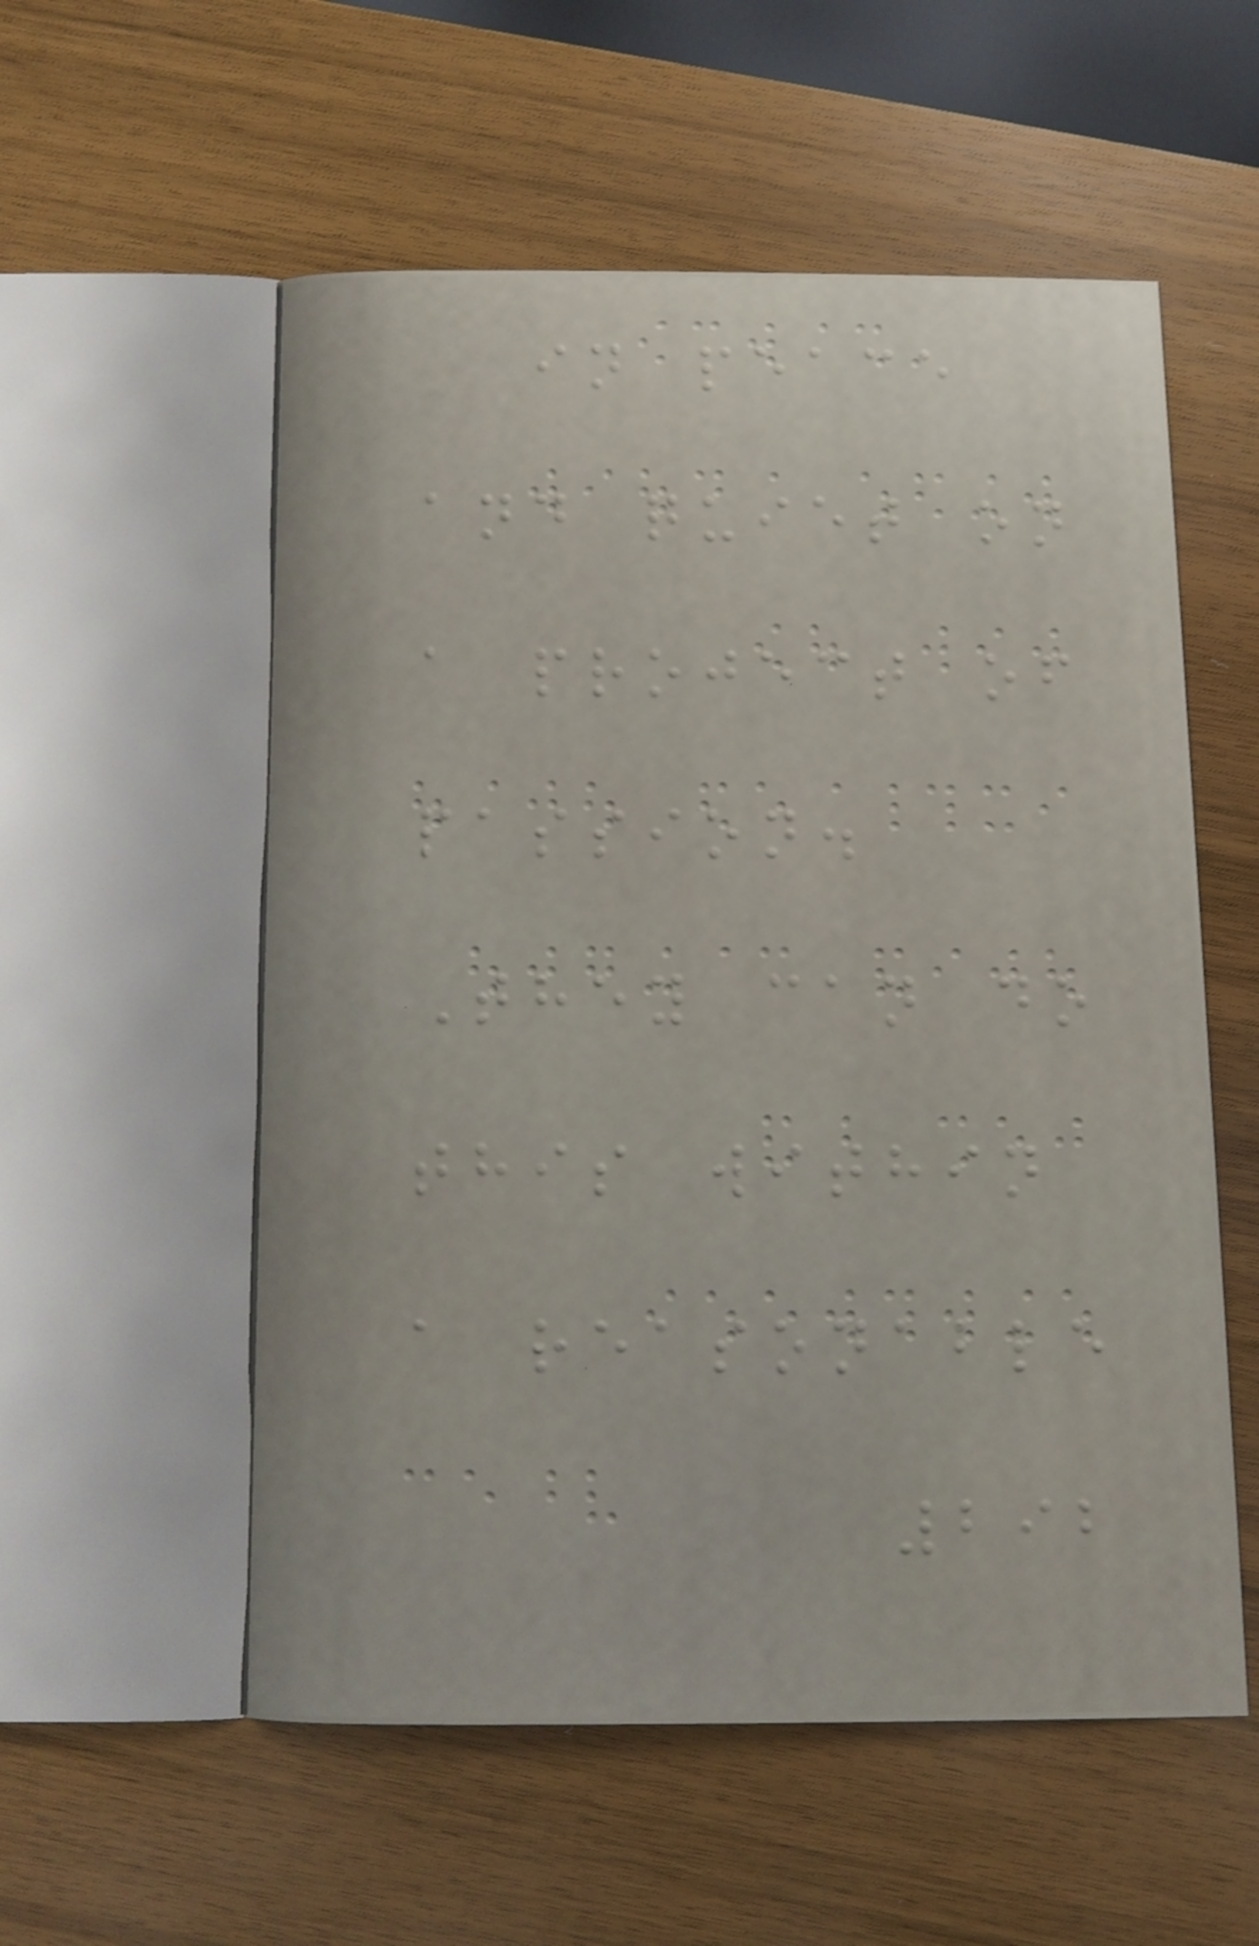in peace
and quiet on
a project of
passion.
They can do
this within
a reasonable
292
